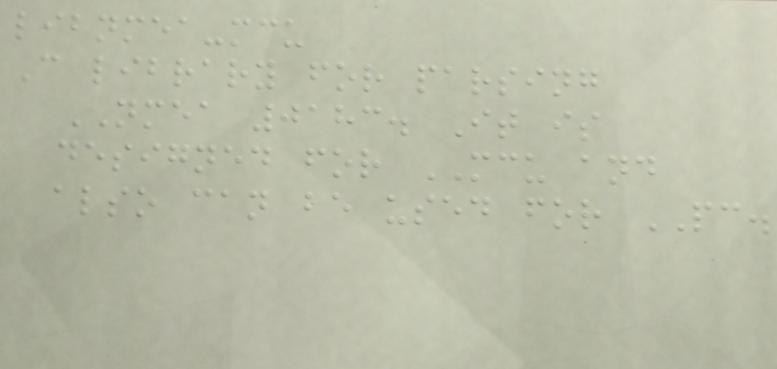libnmea-mcu
C library for parsing
NMEA 0183. It is
designed for MCU and
also can be used for PC.
